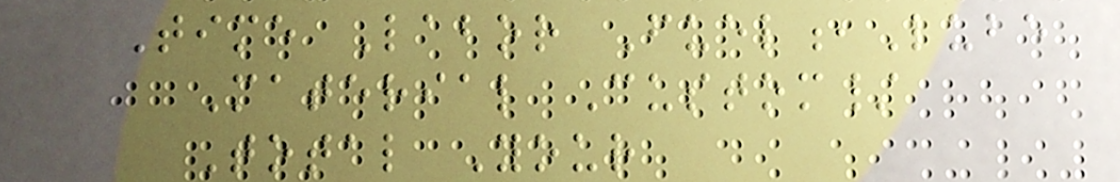Time Labor Fuel,Lube
Material Custom/
Total Your
